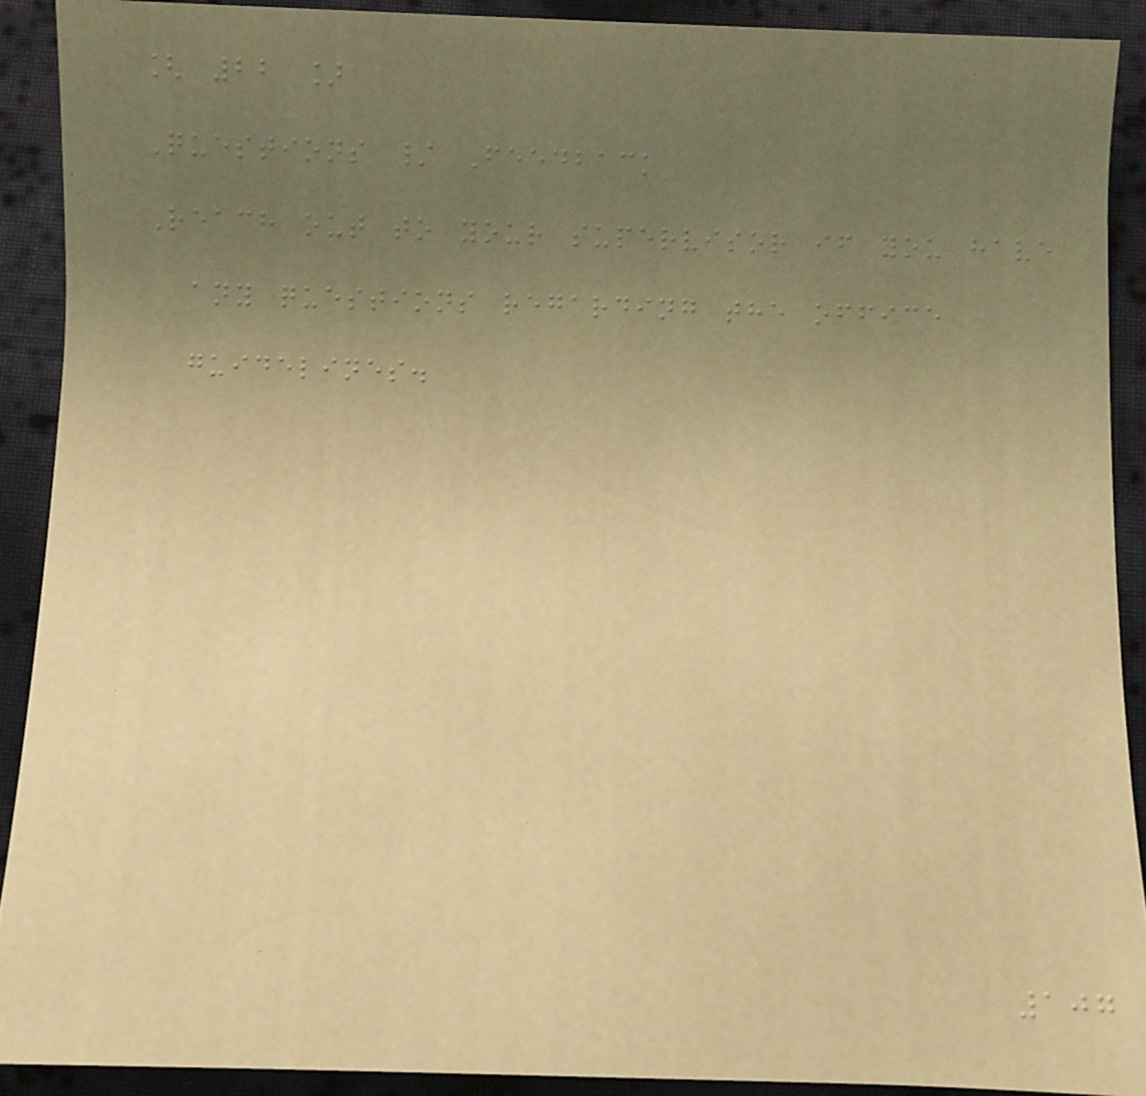[ 22 ]
Questions / Feedback
Reach out to your supervisor if you have
any questions regarding the office
guidelines.
107
